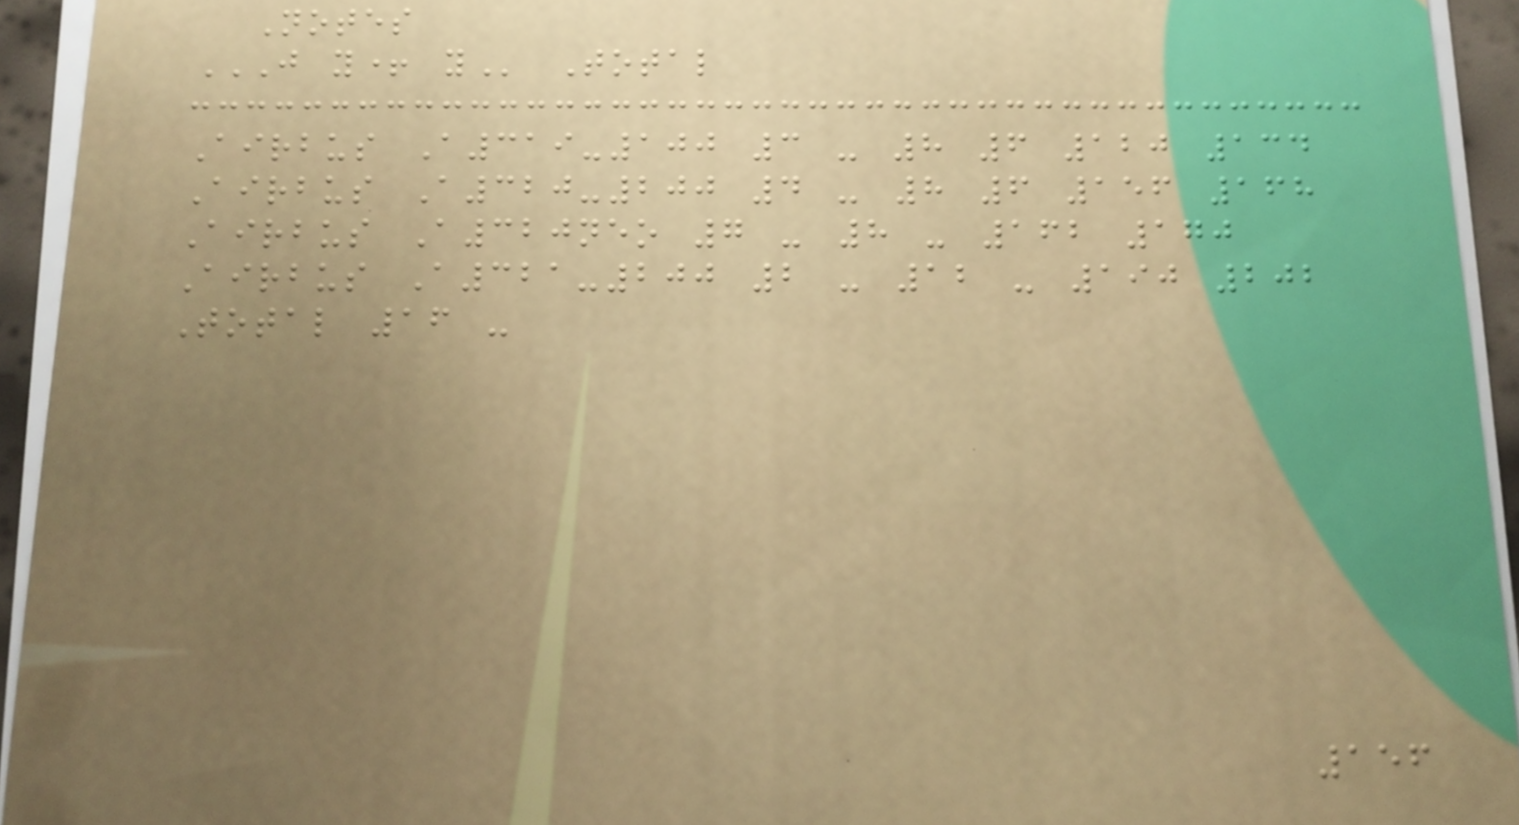Notes
J Y+ Y Total
Airbus A319-100 3 - 8 6 120 134
Airbus A320-200 4 - 8 6 156 168
Airbus A320neo 7 - 8 - 162 170
Airbus A321-200 2 - 12 - 190 202
Total 16 -
156
